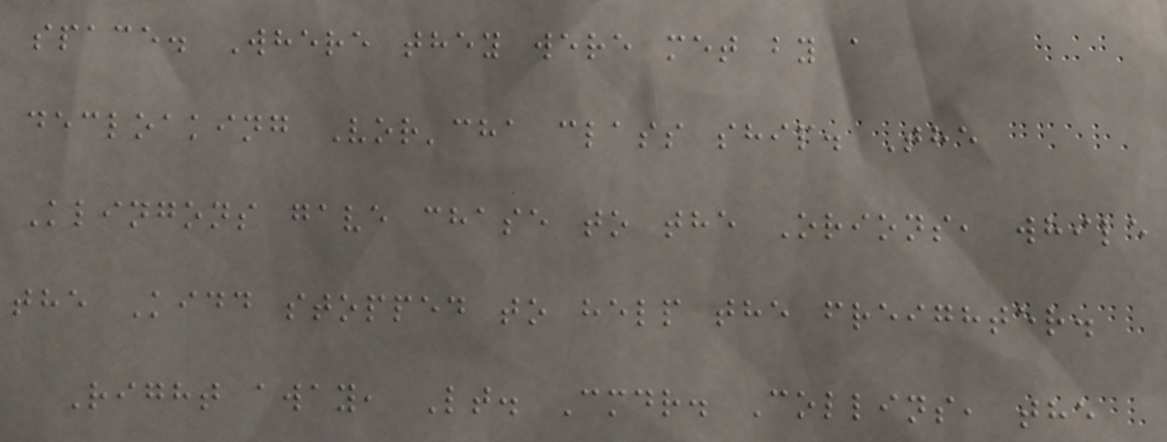space. Where they were met by a
decloaking Vor'cha class ship. The
Klingons gave chase to the Orions, while
the Kidd stopped to help the freighter.
Right away, Lt. Cmdr. Collins, the
